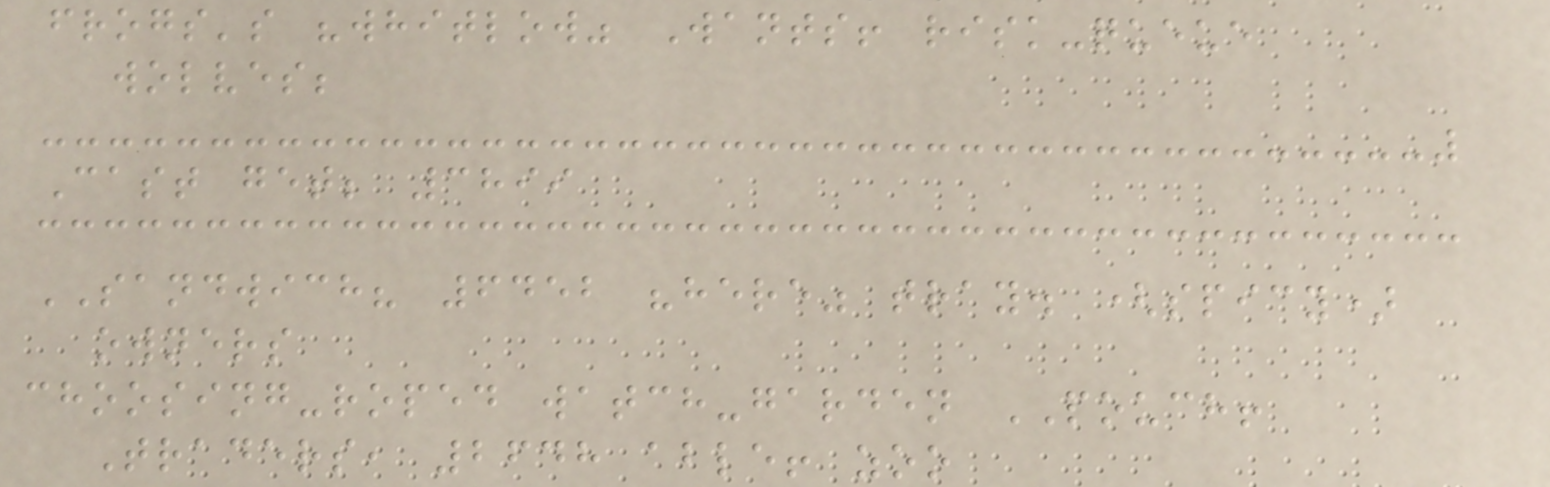frogs's "whitlow" Wants! risk-queue
wolves;
Cast get; 3899
SANDWICH? 6452 "here" tray. (spicy)
owners
choosing-roped watch-garden POUCH!
Traders, 2648 able! zoo
